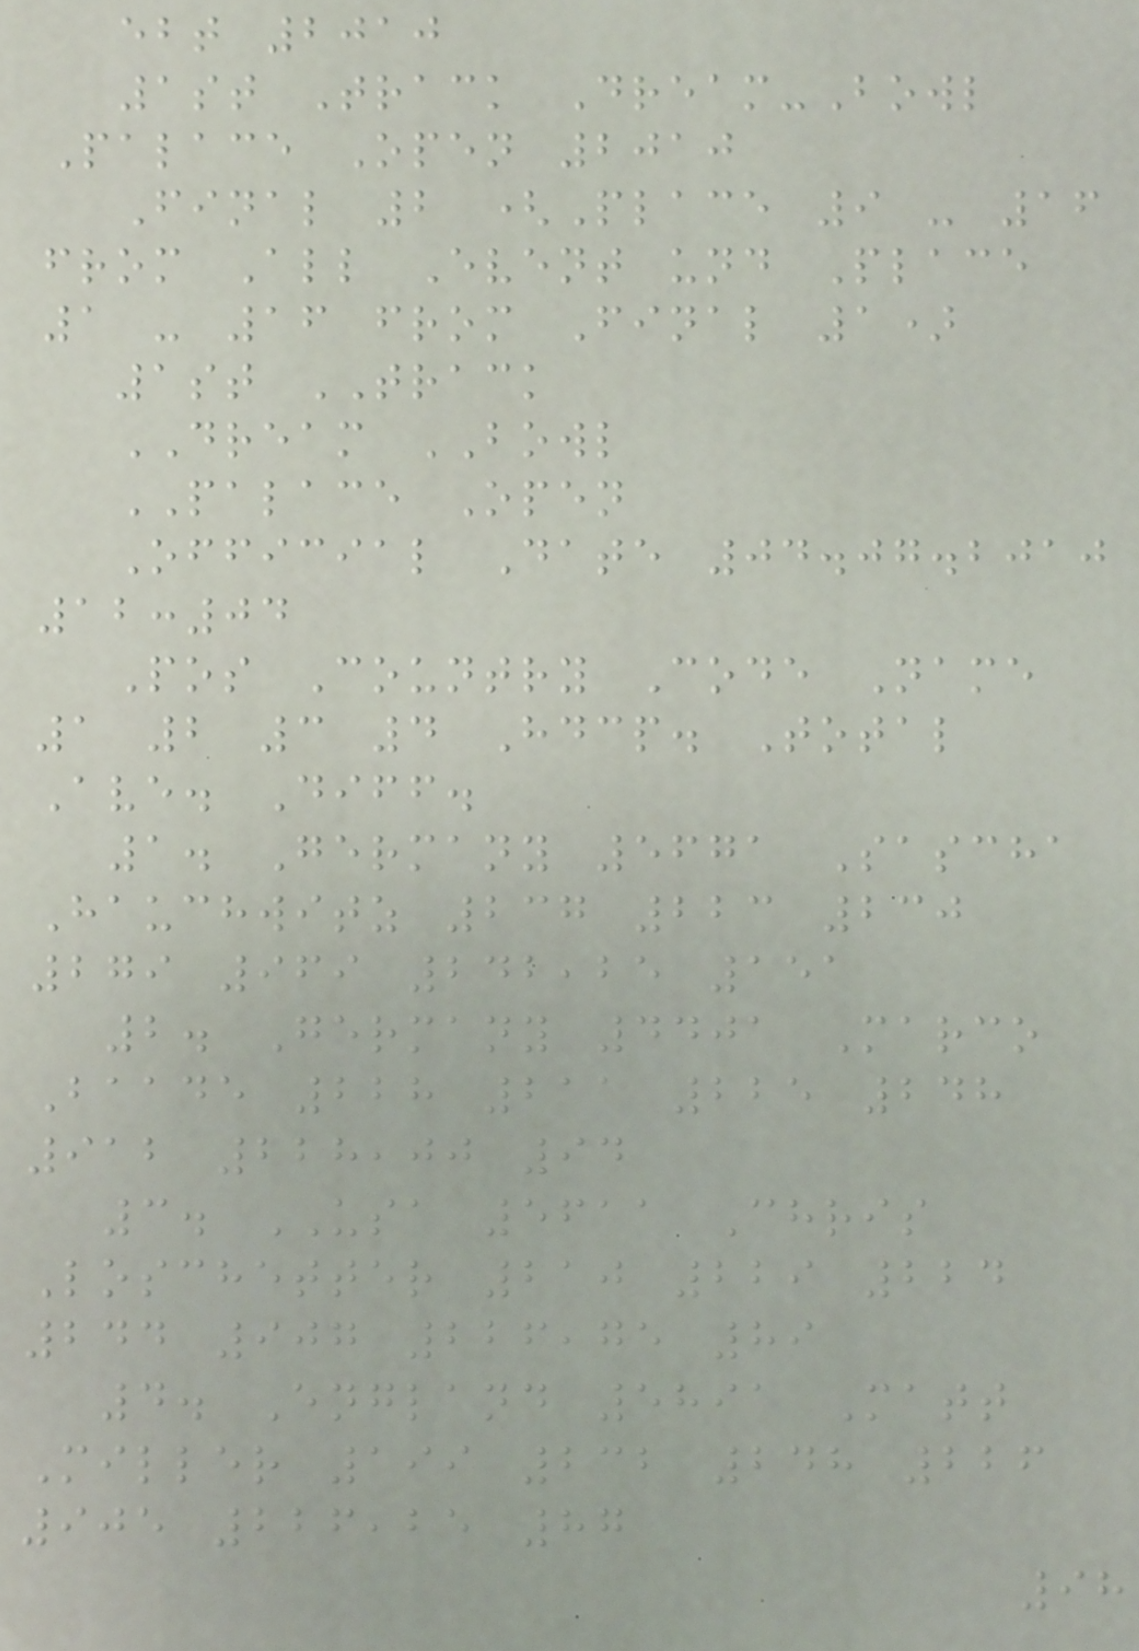ebt 2010
1st Track Dream-Bowl
Palace Open 2010
Final 2 (Place 9 - 16
from All Event und Place
1 - 16 from Final 1)
1st TRACK
DREAM BOWL
PALACE Open
Official Date 04.07.2010
12:04
Pos Country Code Name
1 2 3 4 Hdcp. Total
Ave. Diff.
1. Germany 5671 Sascha
Hauchwitz 237 223 230
279 969 242,25 151
2. Germany 4401 Marco
Baade 228 211 225 248
912 228,00 94
3. USA 5611 Chris
Loschetter 210 229 224
244 907 226,75 89
4. England 5891 Matt
Miller 199 232 248 226
905 226,25 87
98
